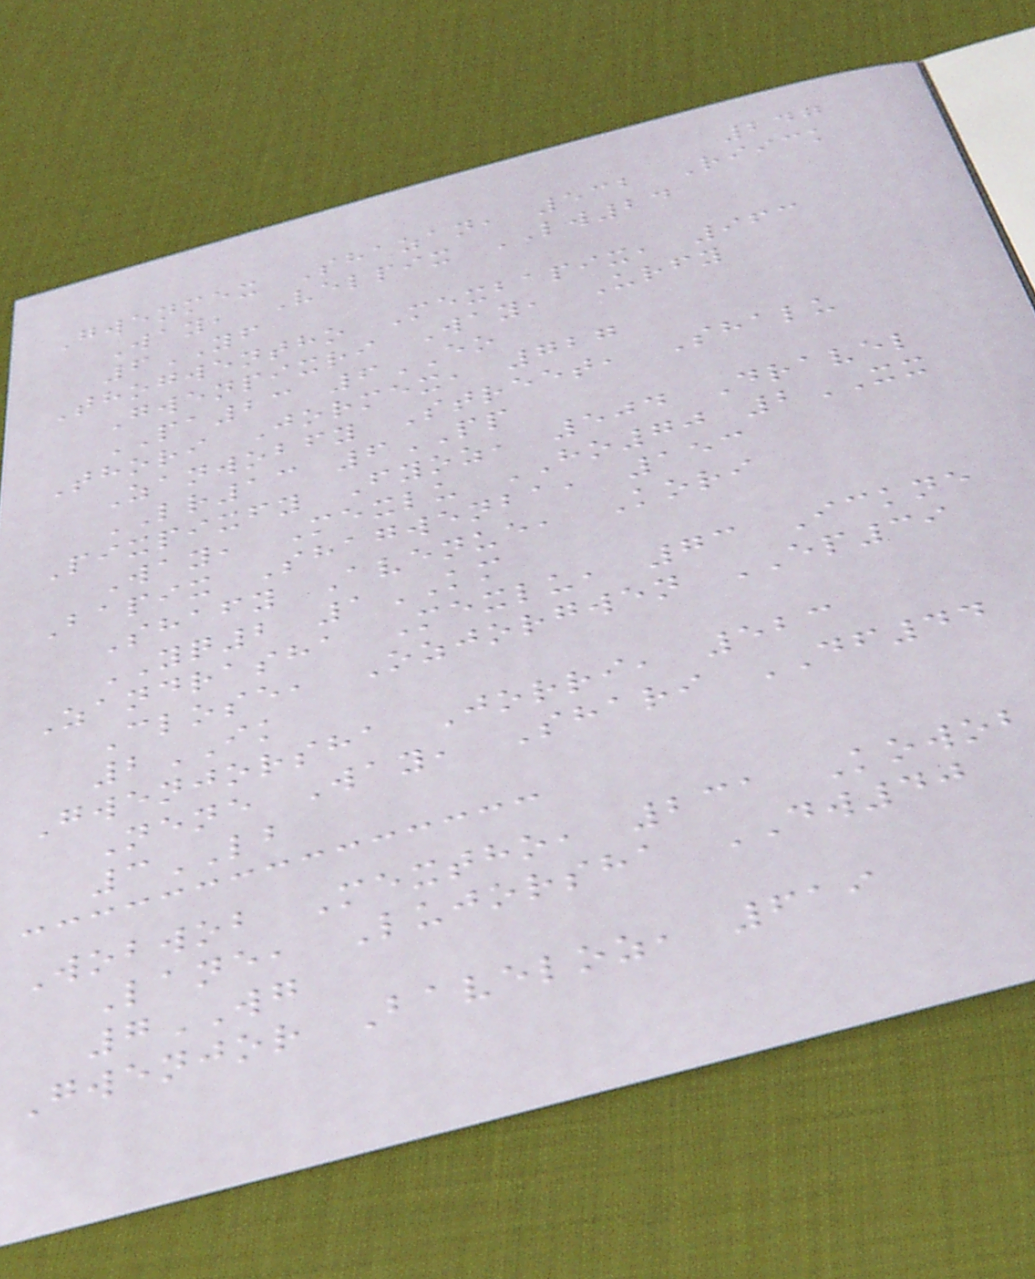247
Gwenmex Shazan, 532 Riick
Way, Velpix LW24
6YF
Thogwentho Mexbapix, 963
Gwenpixri Way, Urfy
PA23 6EO
Thori Jormex, 727
Zanwobfy Street, Shalu
LR13 6PP
Pixpixfy Fyoz, 504 Dravel
Way, Mexlu HO70 2XX
Bapix Shagwenba, 153
Shafy Avenue, Kori
YQ2 1KM
Zandrasha Mexlu, 73 Ickne
Close, Ozjorgwen EP39
2IK
Gwenjorsha Jorri, 523
Nene Way, Shari DF44
3LB
Wobwob Mextho, 231 Kowob
Lane, Lujorsha DW40
7WG
Gwenjor Baveloz, 619
